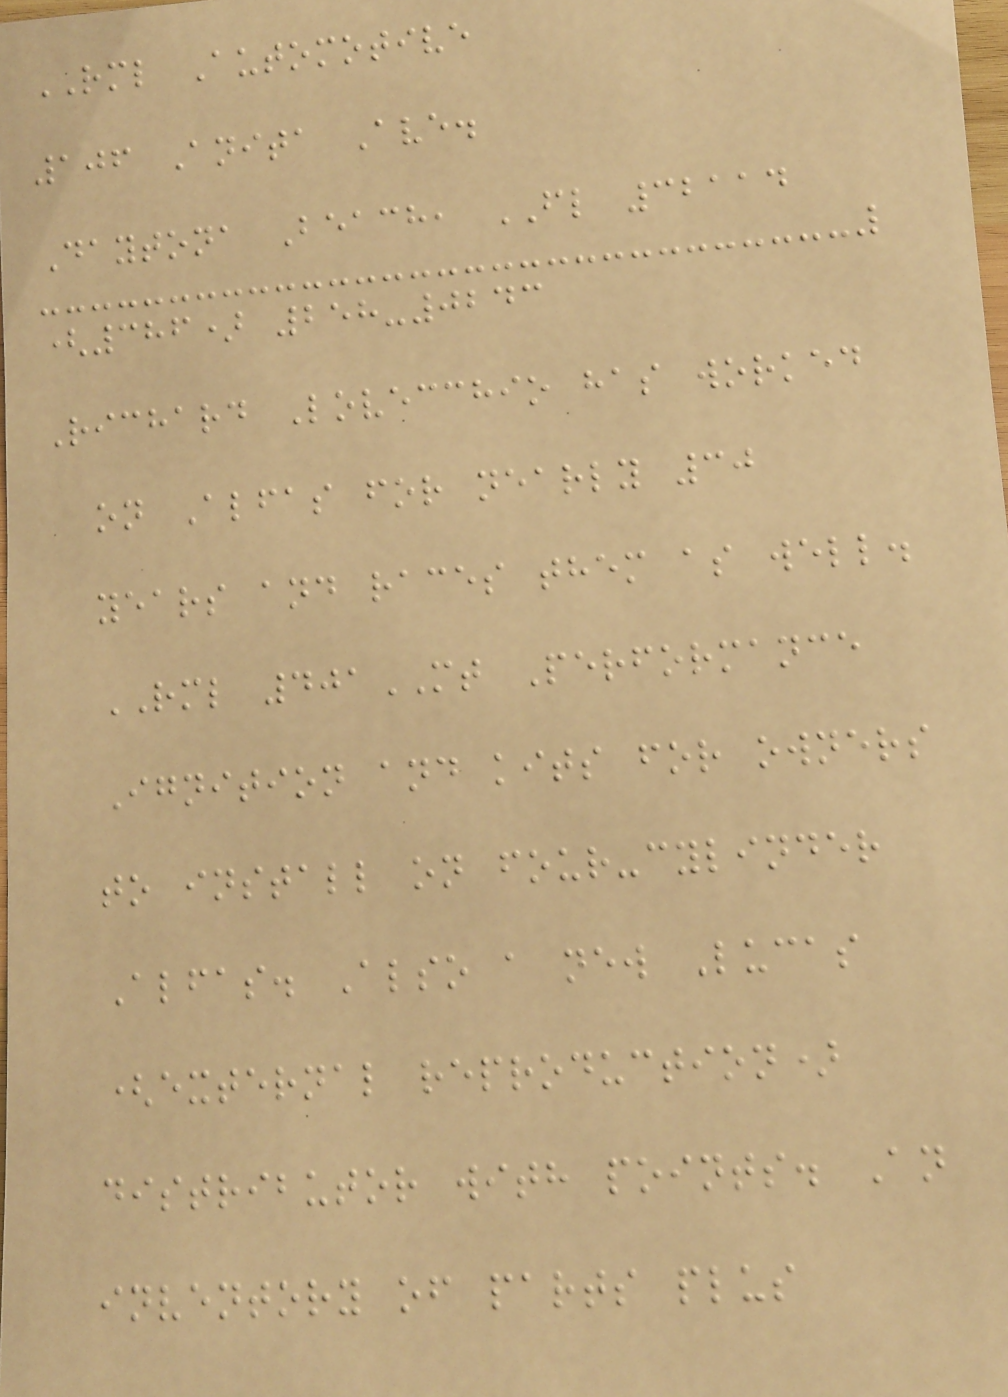RML Automotive
106 Anita Ave.
Daytona Beach, FL 32114
(386) 258-0243
Richard Lovecchio has worked
on Alfas for nearly 30
years and races them as well.
RML 401MT Performance
Ignition and kits for owners
to install on four-cylinder
Alfas. Also a new Lucas
(external reproduction)
distributor with points. An
inventory of parts plus
